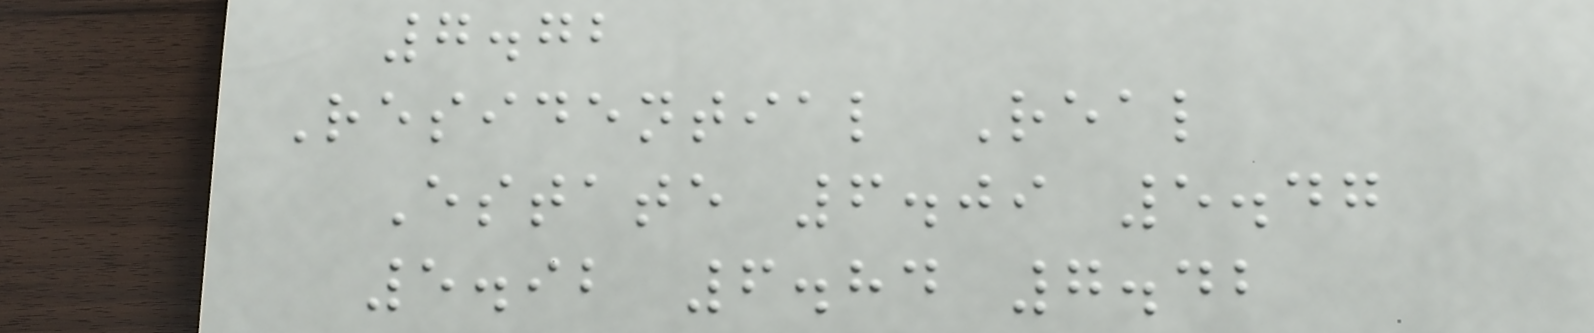7.72
Residential Real
Estate 6.09 5.47
5.92 6.84 7.42
